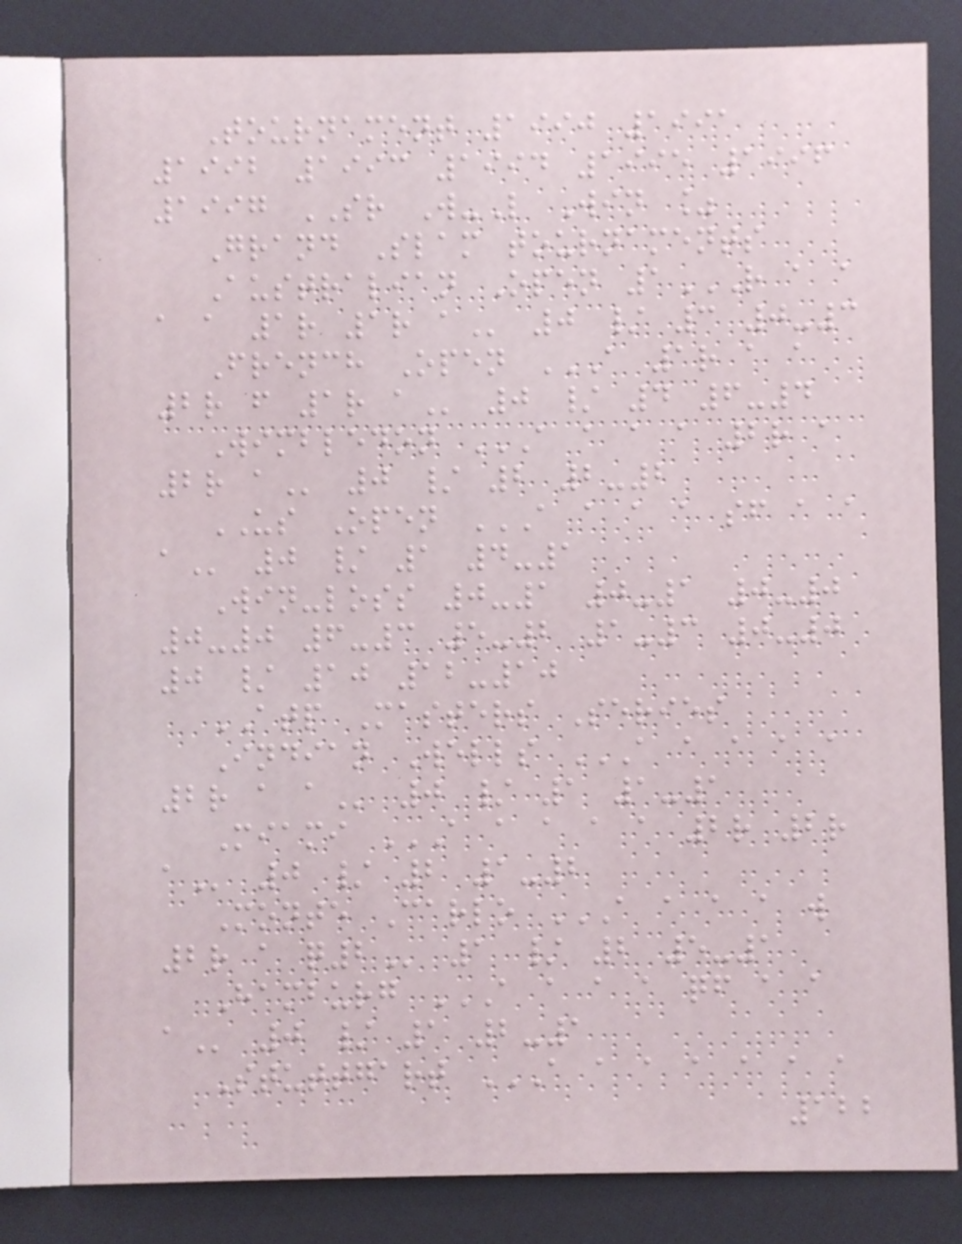Tournament 1990 1991
1992 1993 1994 1995 1996
1997 SR W-L Win %
Grand Slam tournaments
Australian Open 1R A A
A A 1R 1R A 0 / 3 0-3
French Open A 1R A A
2R F 1R A 0 / 4 6-4
Wimbledon A A A A 2R A
2R A 0 / 2 2-2
US Open A A A A SF A A
A 0 / 1 4-1
Win-loss 0-1 0-1 0-0
0-0 6-3 5-2 1-3 0-0
0 / 10 12-10
ATP Masters Series
Indian Wells A A A A A
2R A A 0 / 1 1-1
Miami A A A A A 2R 2R
A 0 / 2 1-2
Monte Carlo A A A A W
2R A Q2 1 / 2 5-1
Hamburg A A A A QF A A
A 0 / 1 2-1
Stuttgart A A A A A A A
122
